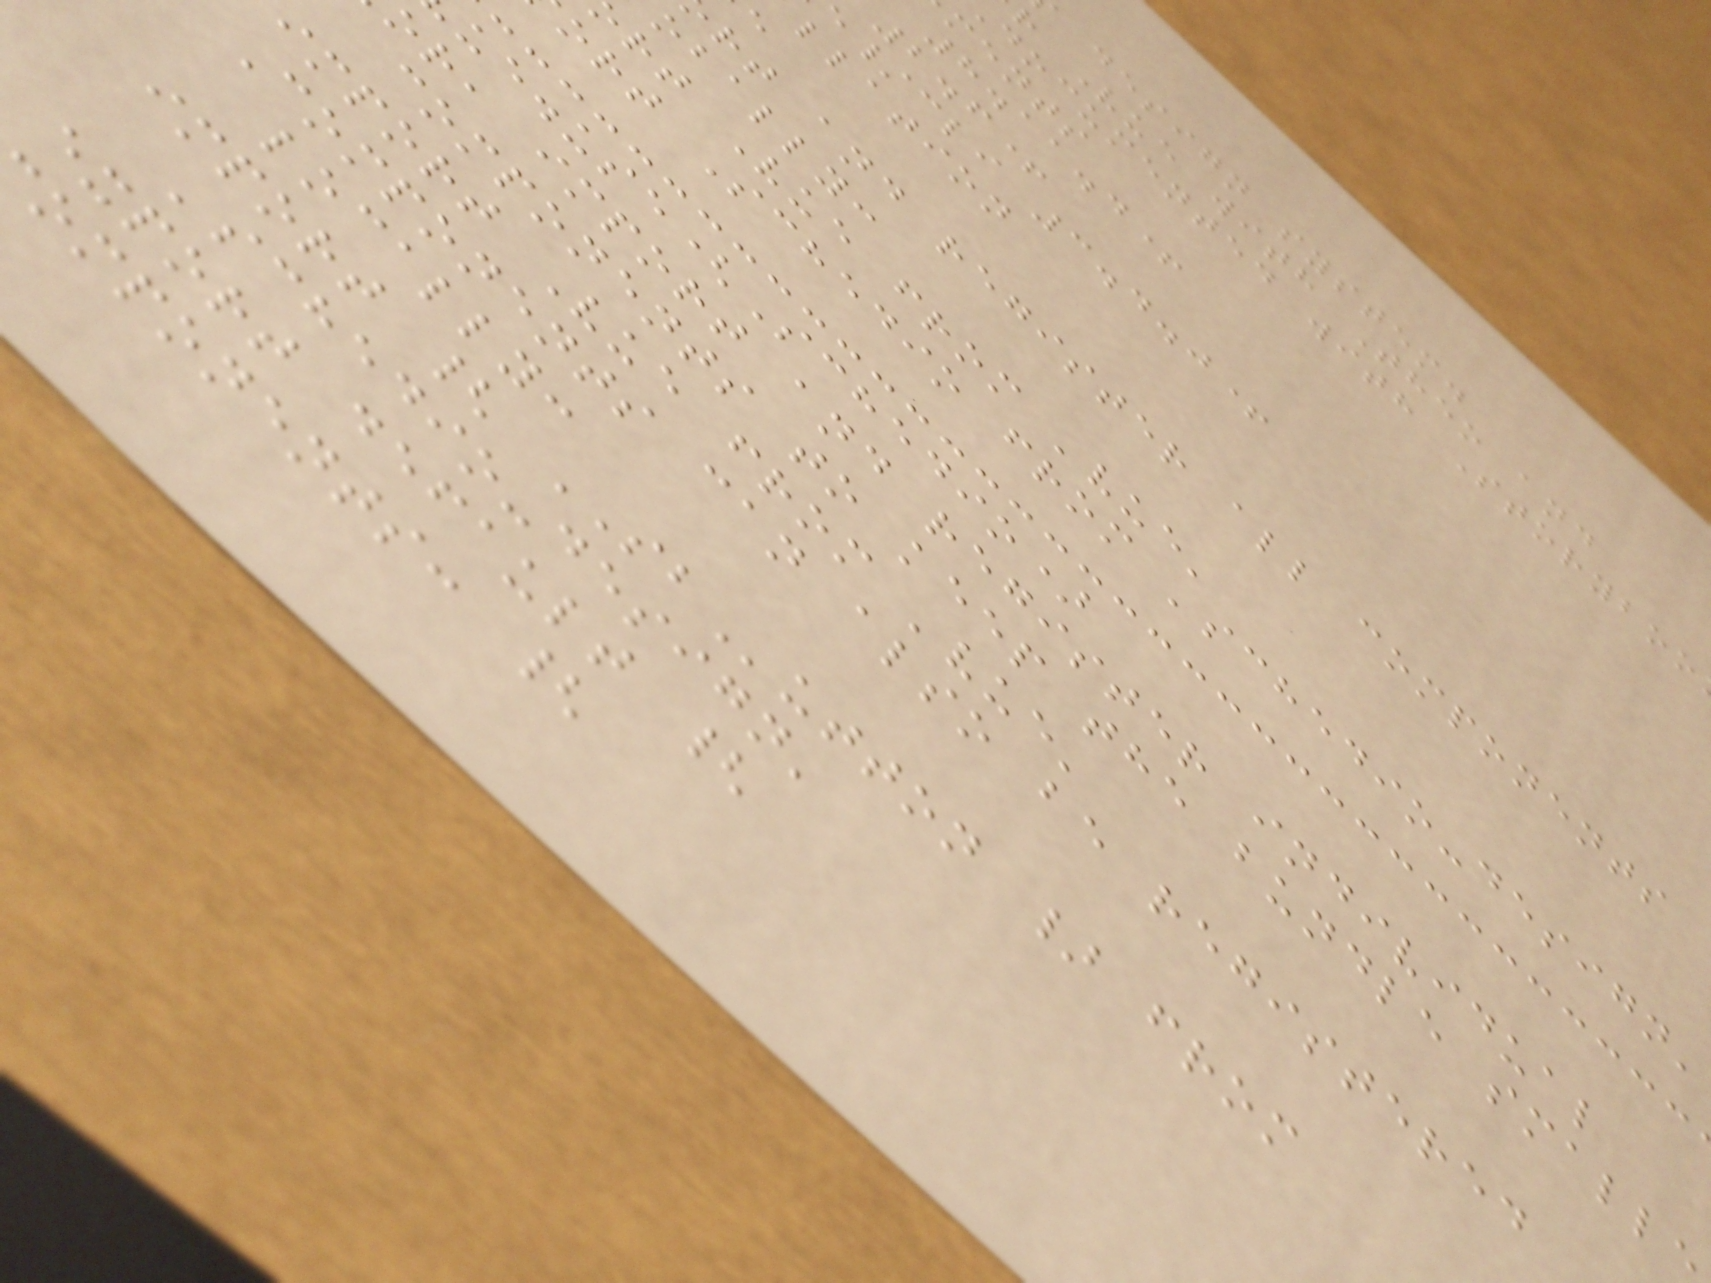design system.
r Vue with Theo and
documented with Storyboo
ments
8.11.4+
2.6+
e/cli 3.4.0+
llation
rt and register all components
obally:
rt Vue from 'vue'
ort Schedio from 'schedio-design'
ue.use(Schedio)
or, import and register individual
components to keep the bundle small
import Vue from 'vue'
Components can also be registered
locally:
import { SButton } from
'schedio-design'
export default {
omponents: {
